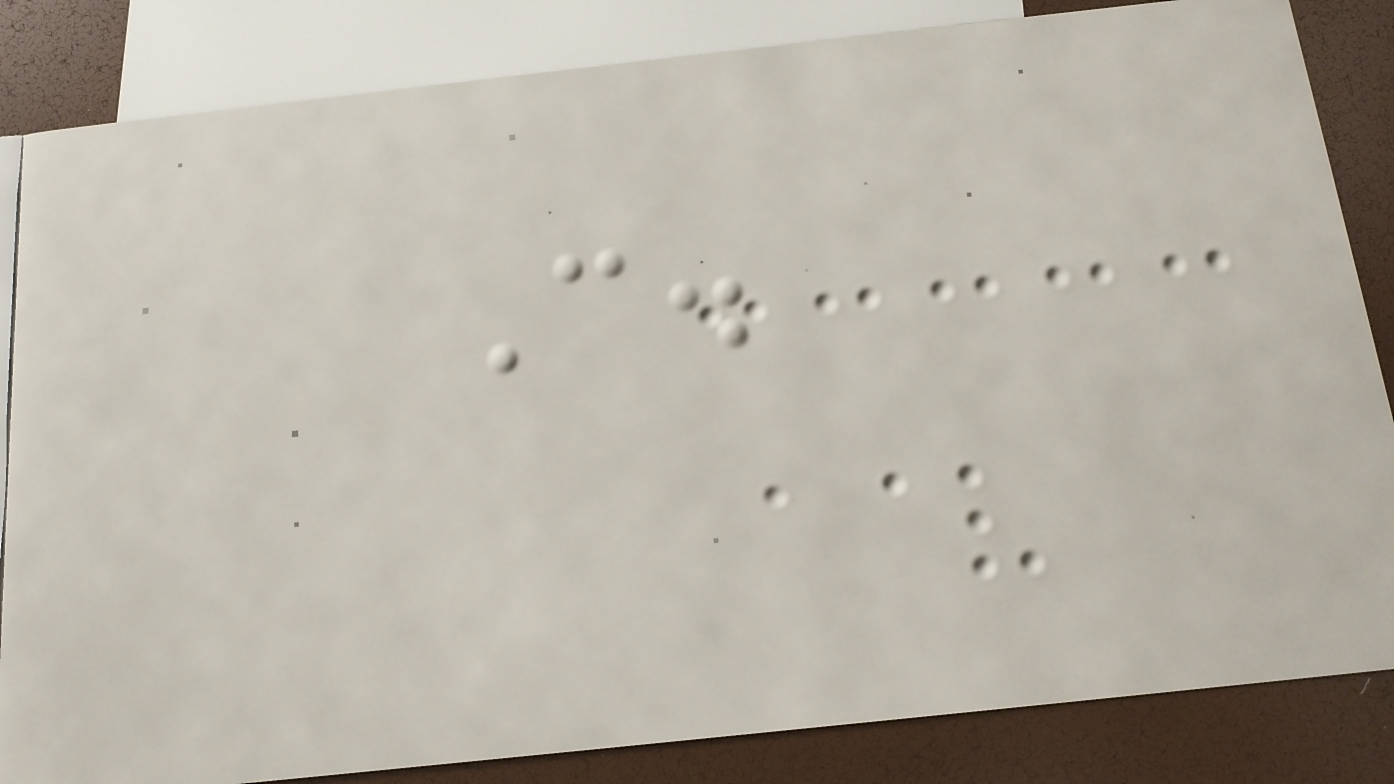C.
